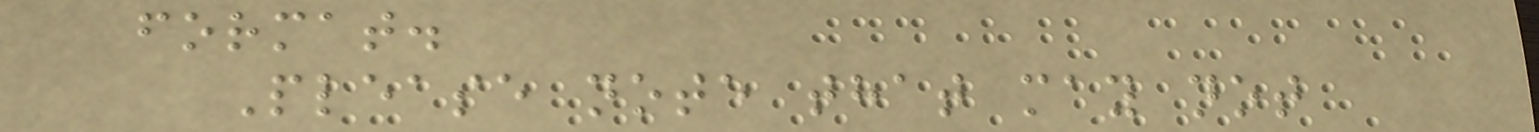format.
Please note that may not
